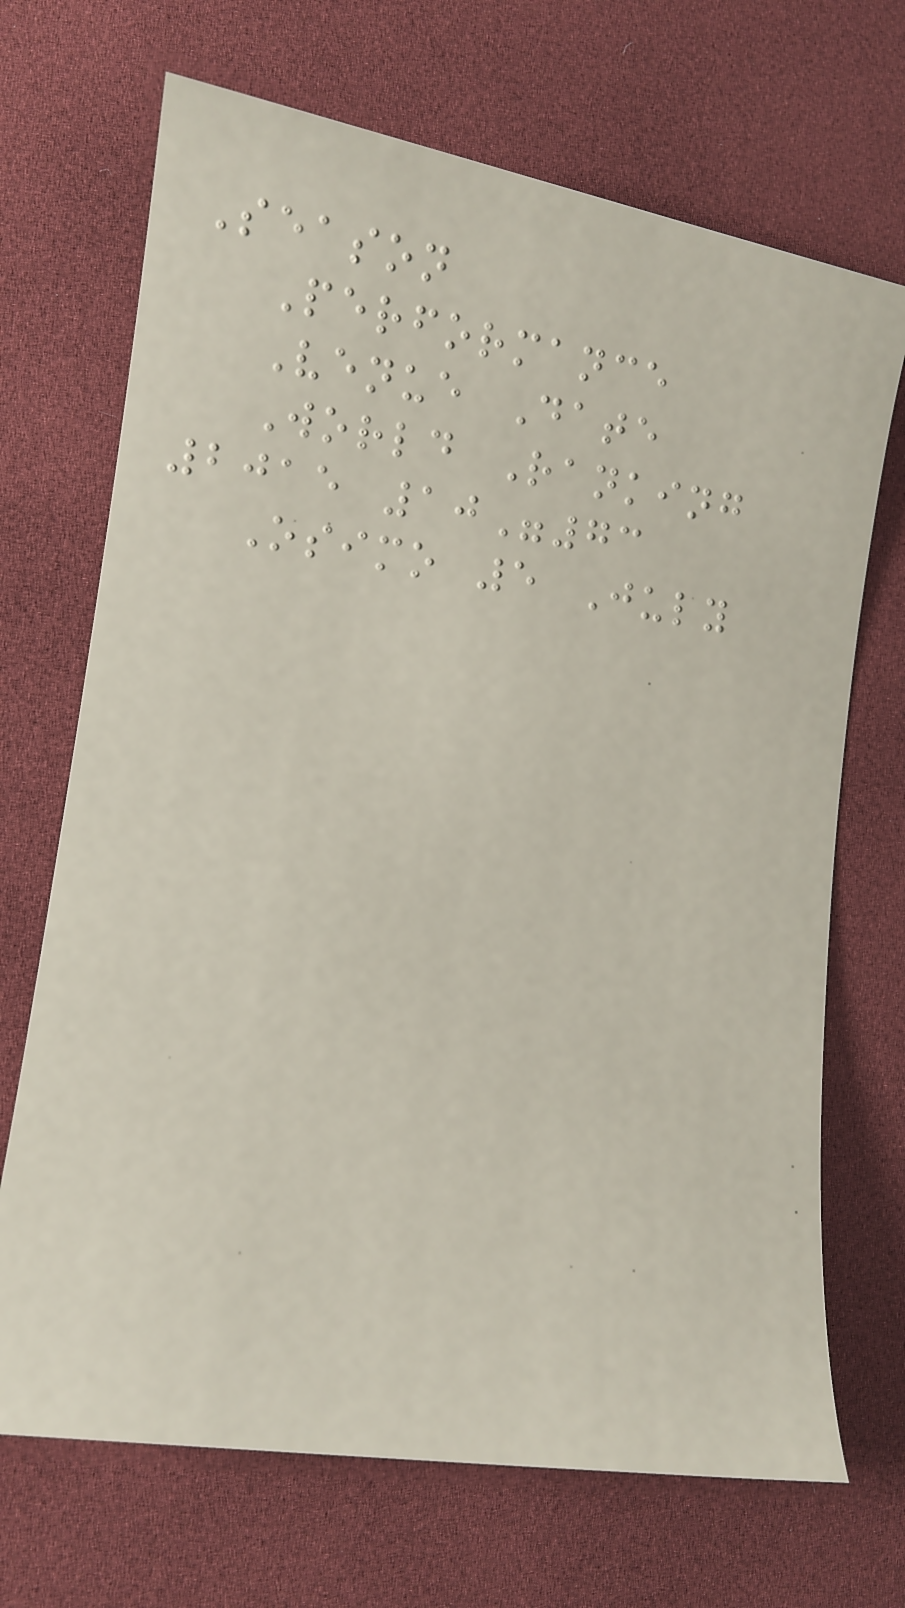Season
Performance
Venue Date
World Ranking
2015 10"73
Osimo 5 July
